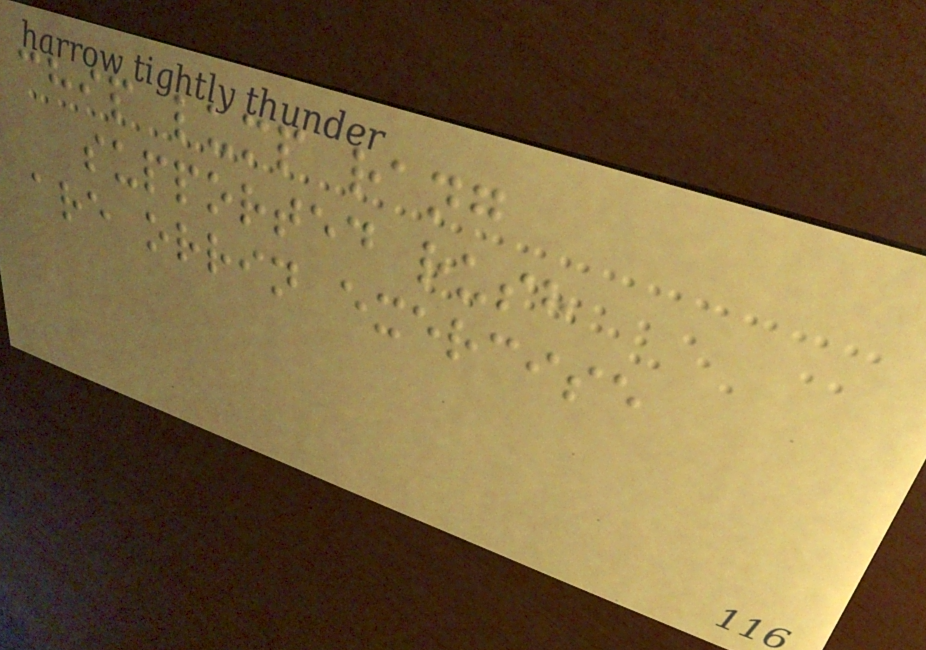chip lump rang
supported rush
are orrin exercise
